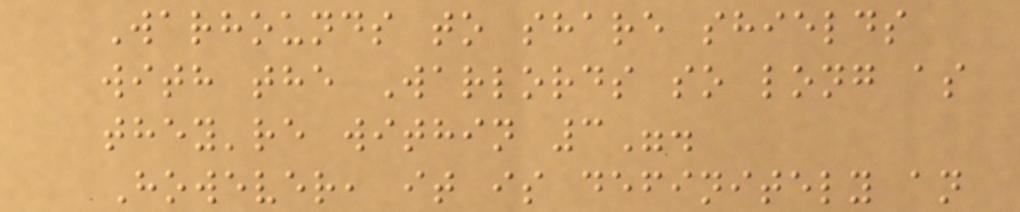Warhounds to share shields
with the Warlords so long as
they're within 3".
However, it is definitely an
